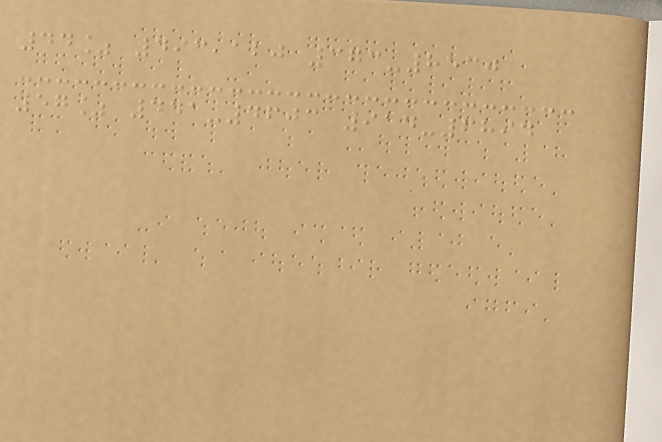44% 493,120 373-8530
57% 441-4603 914-6894
